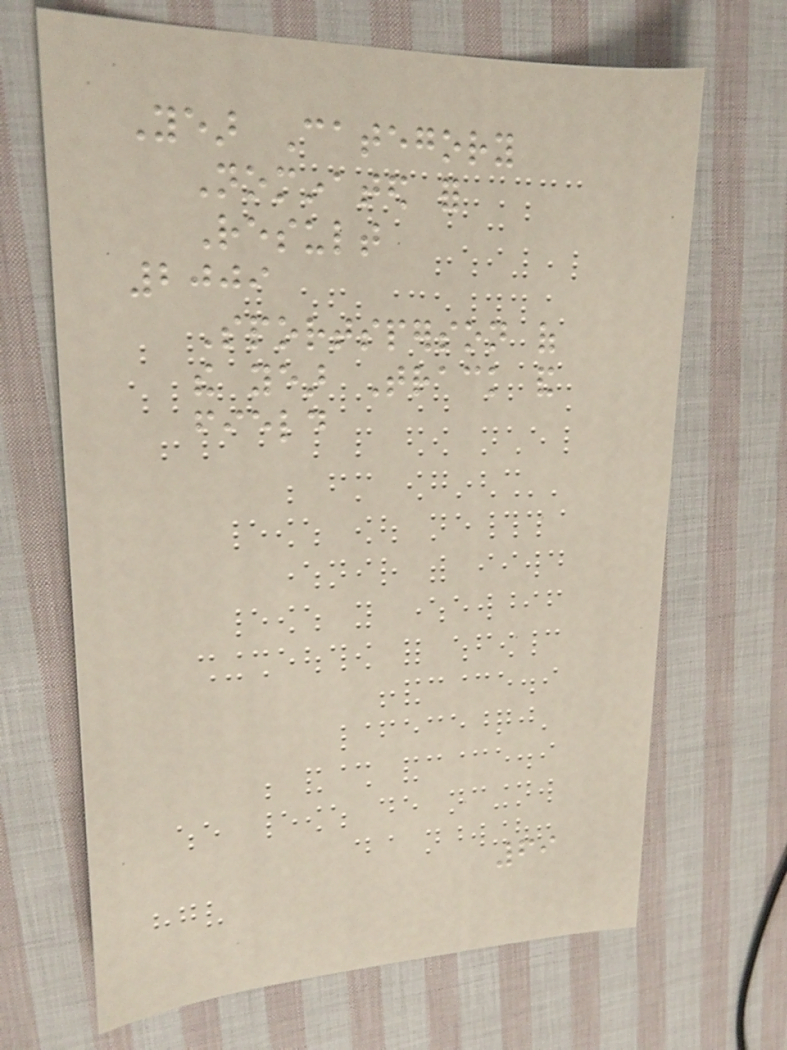Year Category
Nominated for
Result
2009
Sportsperson of
the year Track and
field
69
